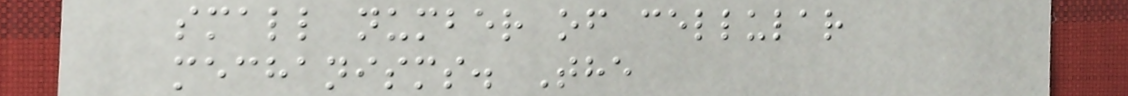small number of cellular
mechanisms. The
